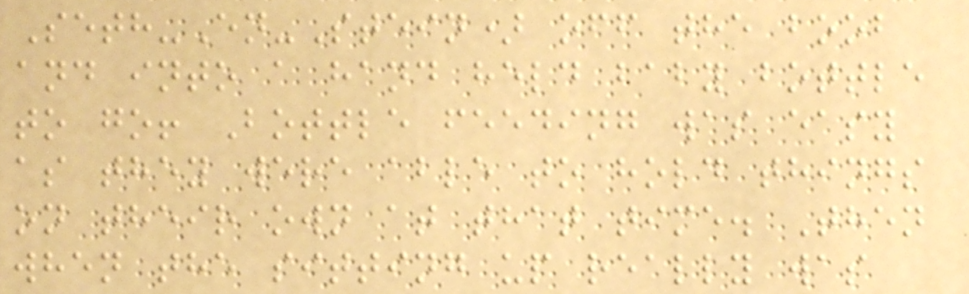Seth-En-Stein) off the boob
and into a hand held baby bottle
to go! Bottle feeding was easy
as they were able to hold things
on their own at that time. Then
when the sitting up really was
